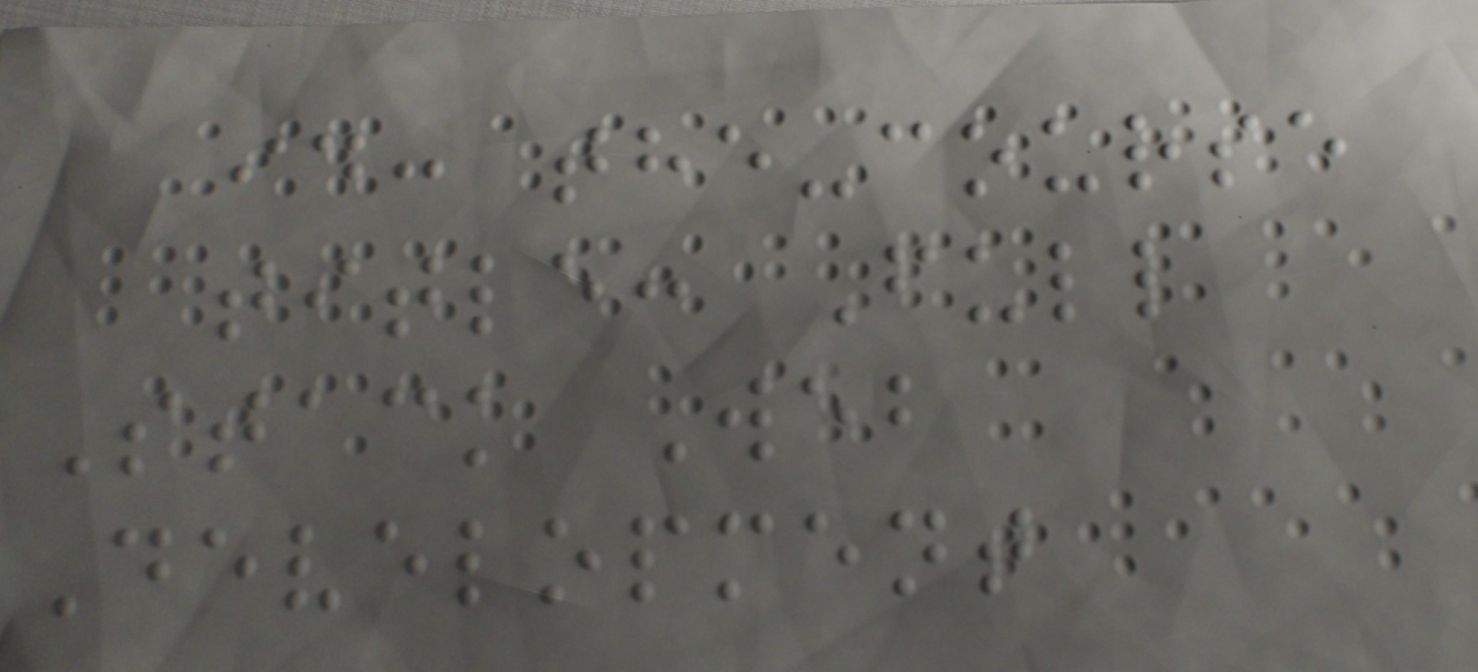id: the-course
title: Full
Stack Web
Development
